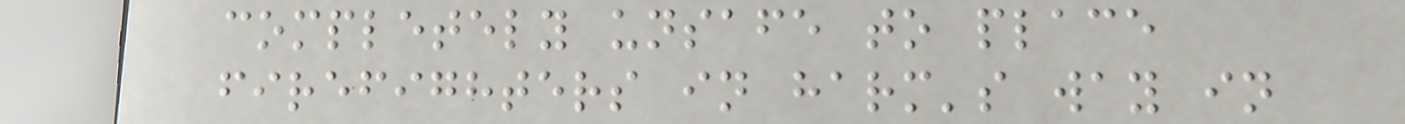completely unsafe to place
firefighters in harm's way in
